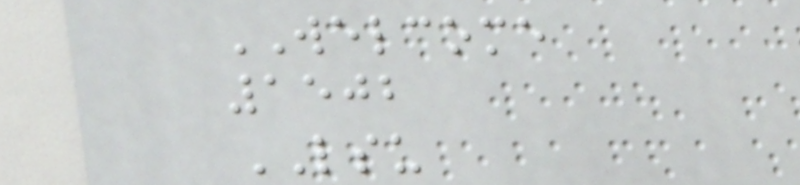WELCOME
1502
LSU
